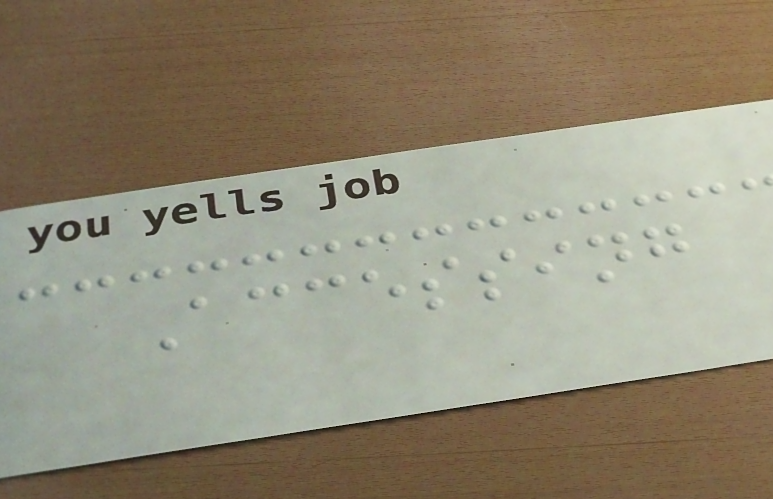Accessing
